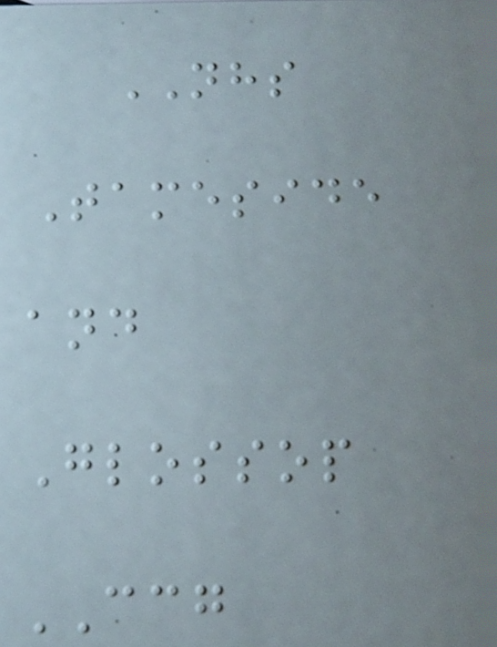NHS
Tameside
and
Glossop
CCG
